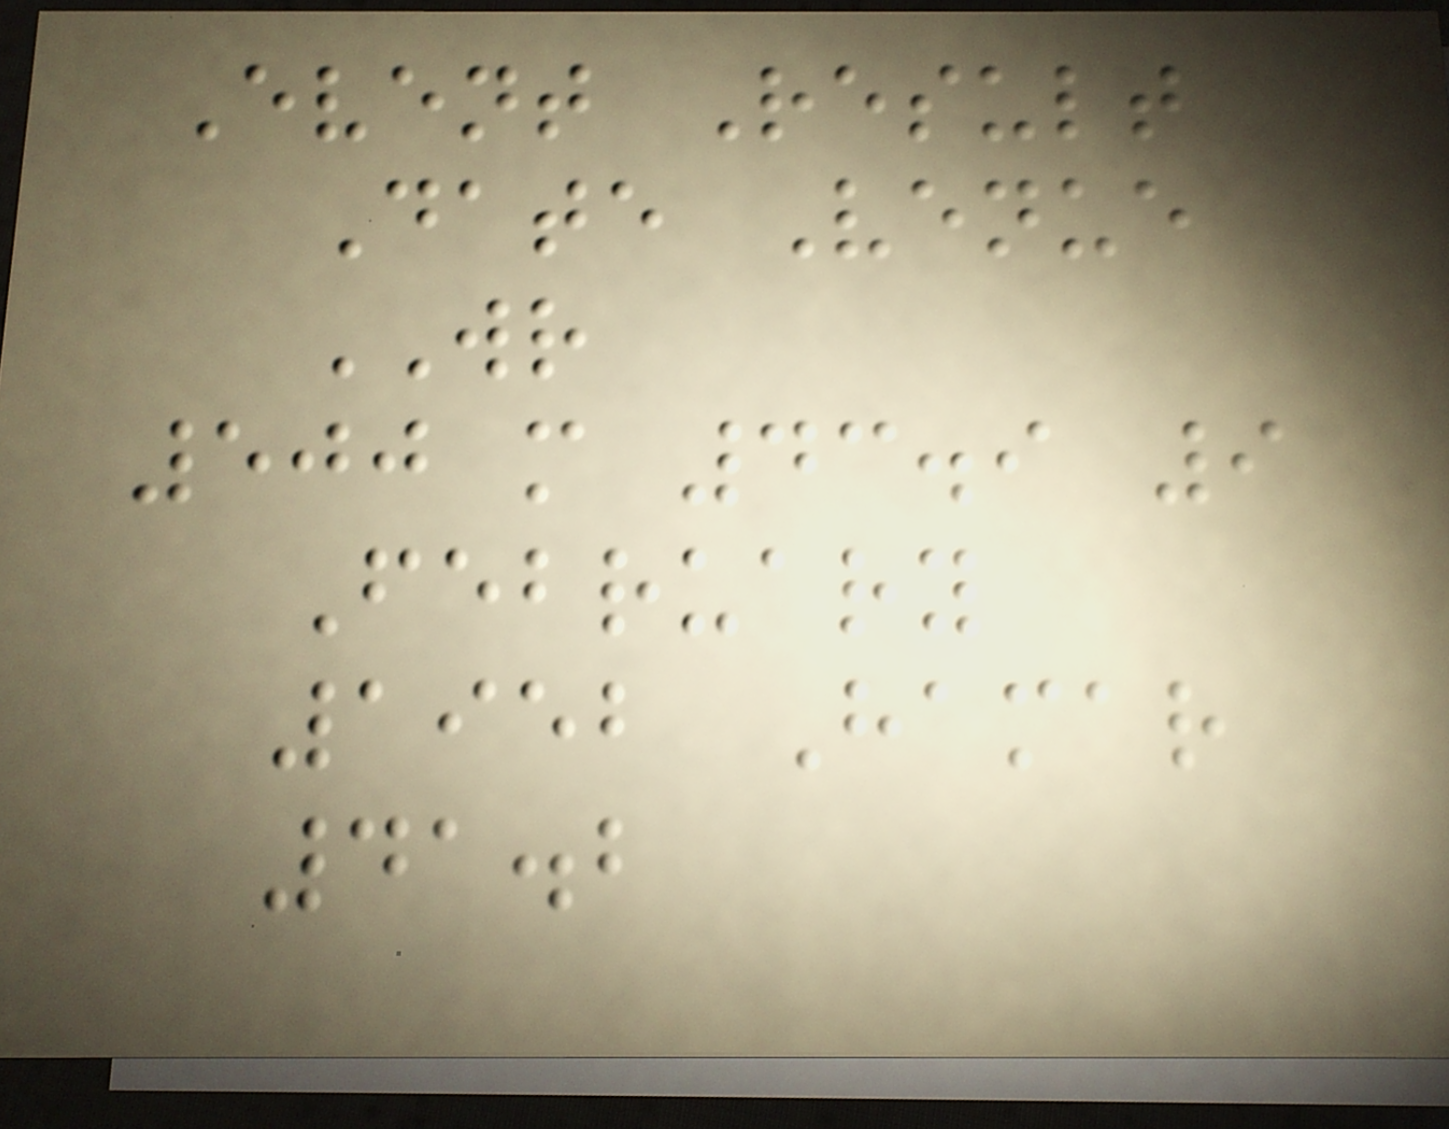Event Result
Date Venue
WR
500 m 43.9 9
February
1952 Hamar
41.2
